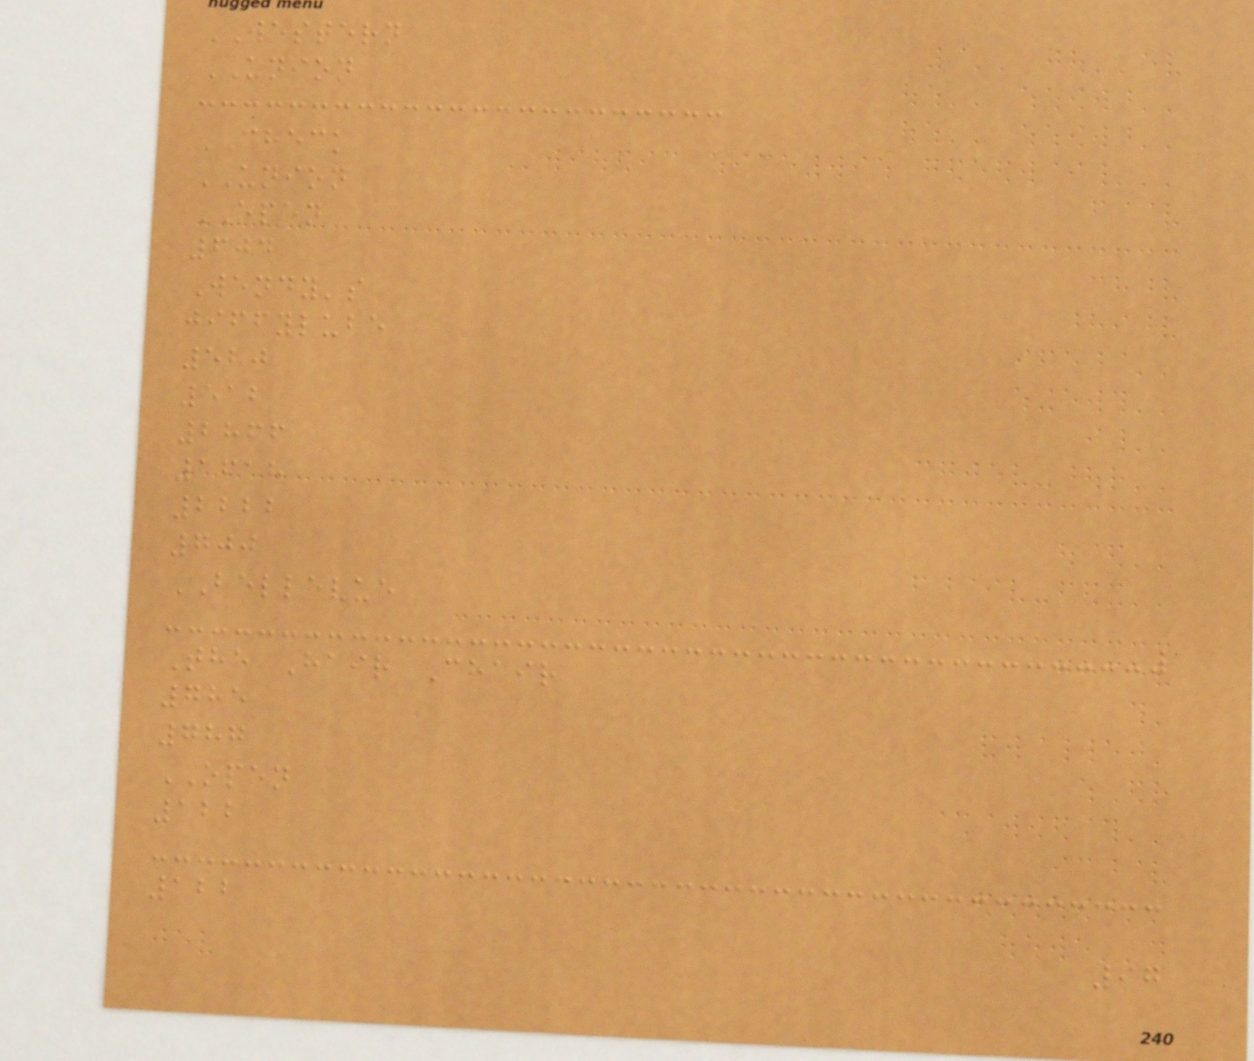WESTERN
UNION
CHECK
UNION
OPEN
604
Wendy's
jiffylube
520
512
2866
1618
2222
700
BELLEVUE
The Hair Chair
785
787
OPEN
122
122
97
